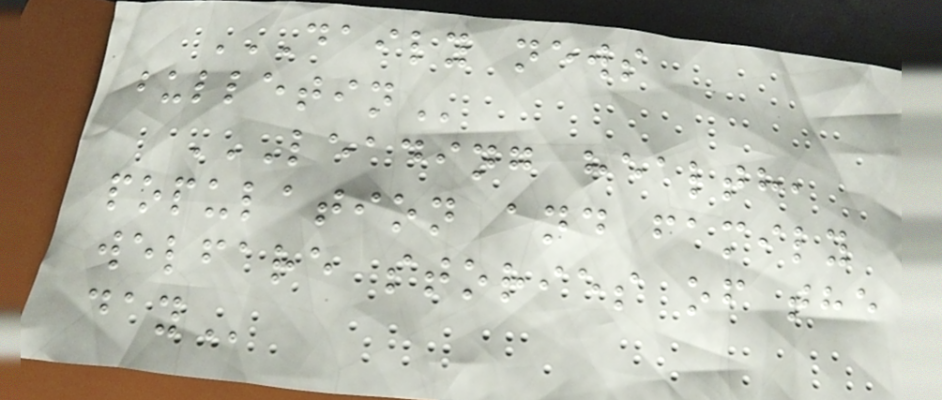DAILY NEWS
BULLETIN
LEADING HEALTH,
POPULATION AND FAMILY
WELFARE STORIES OF THE
DAY
